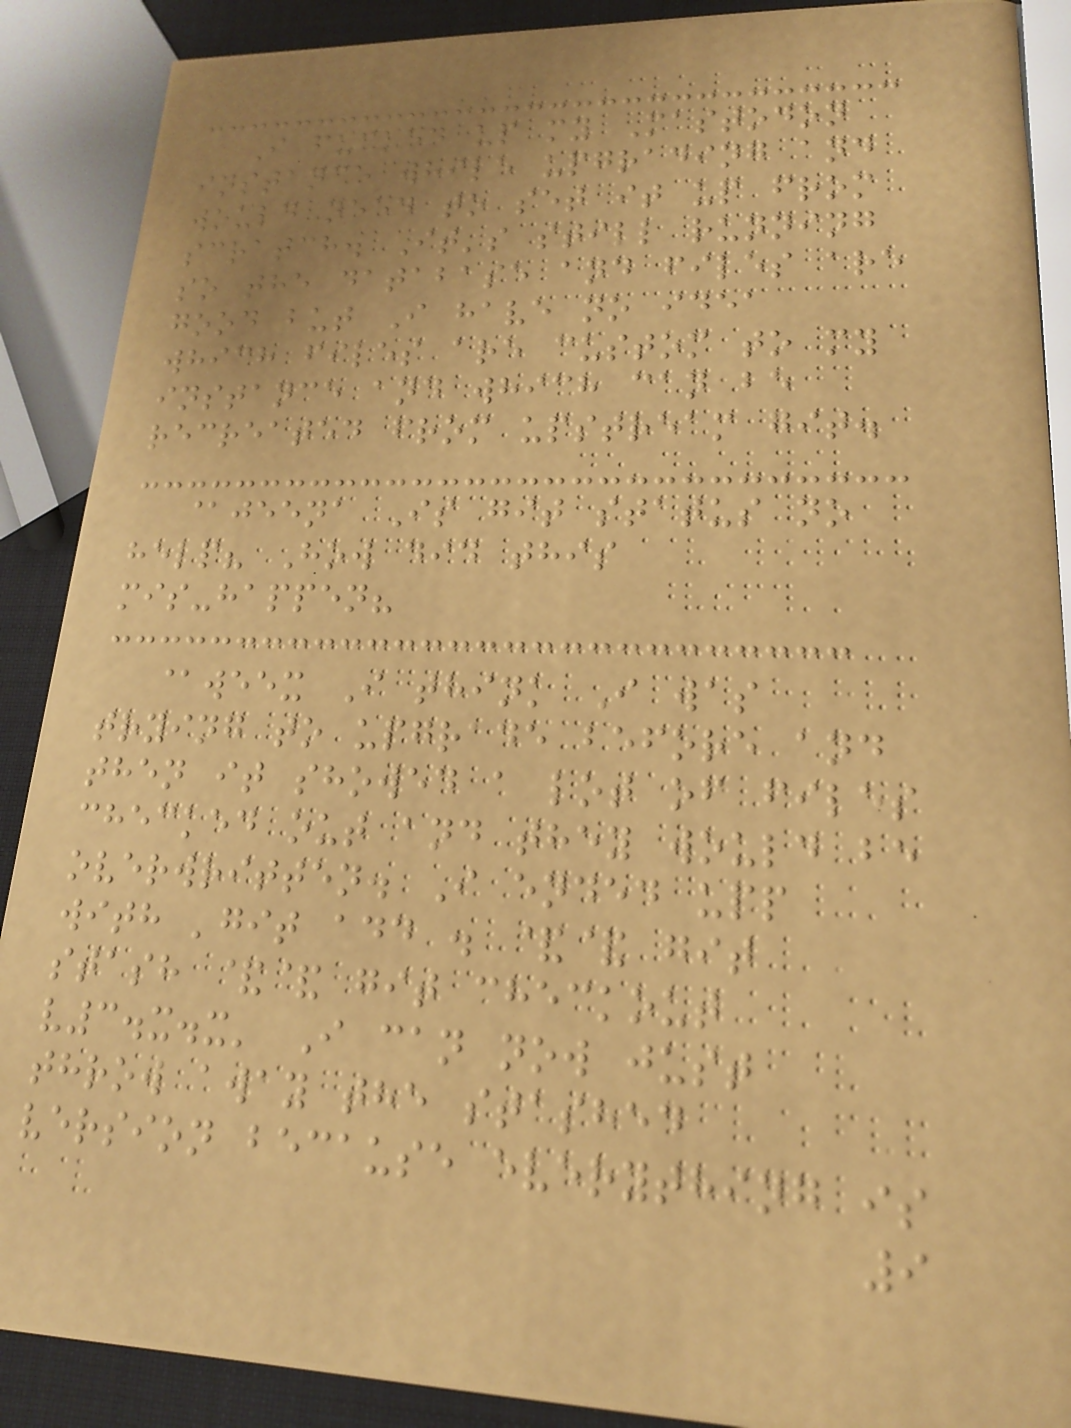I fucked up my Mastodon
instance while upgrading and
would need to set it up from
scratch. It's still running
so the database and files are
good but I have no idea
which files are custom to my
instance and which can be
recreated from upstream git.
@jeena Is git status no
help? How did this
mis-happen?
@weex I think I was
trying to upgrade before and
then it showed a lot of files
checked out and they would be
overwritten. I ended upp
with 'git add . && git
stash && git checkout
v3.x.x' I can now just
throw away the stashed
version because everything is
9
